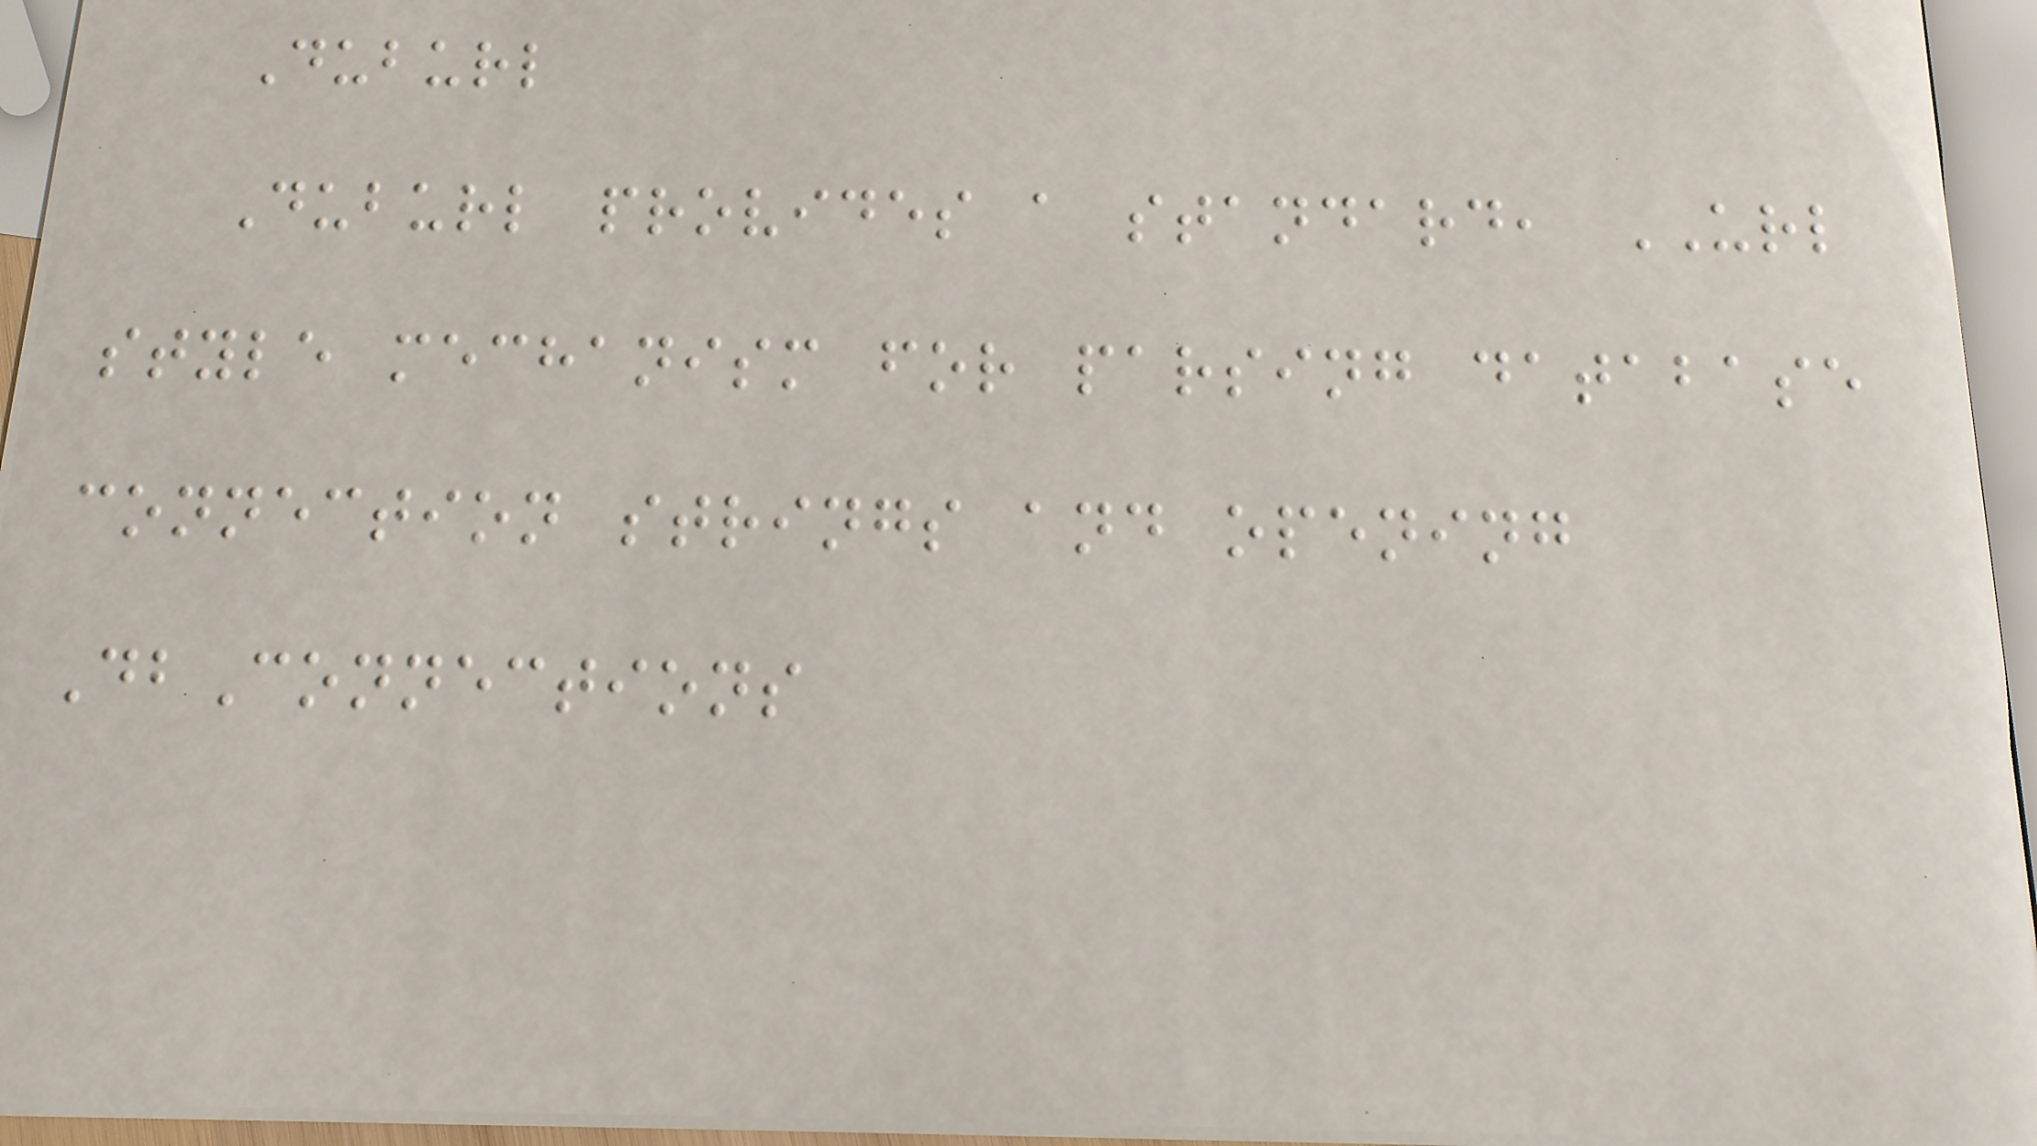Duburl
Duburl provides a standard, URL
style mechanism for parsing database
connection strings and opening
DbConnections
